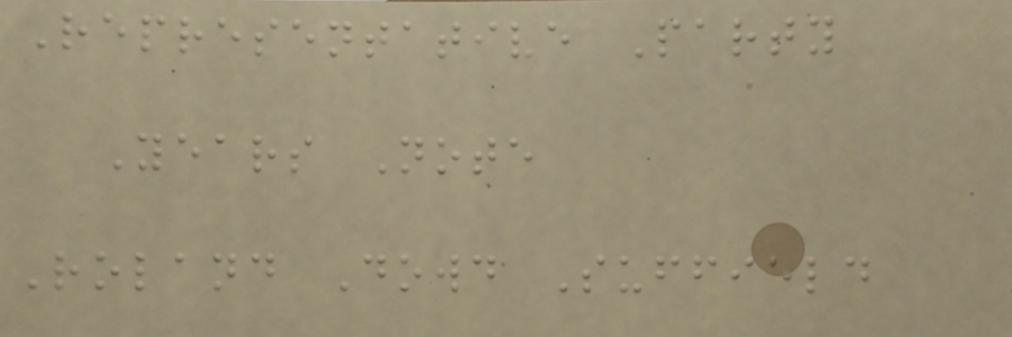Representative Party
Years Note
Roland Dowd Suffield
